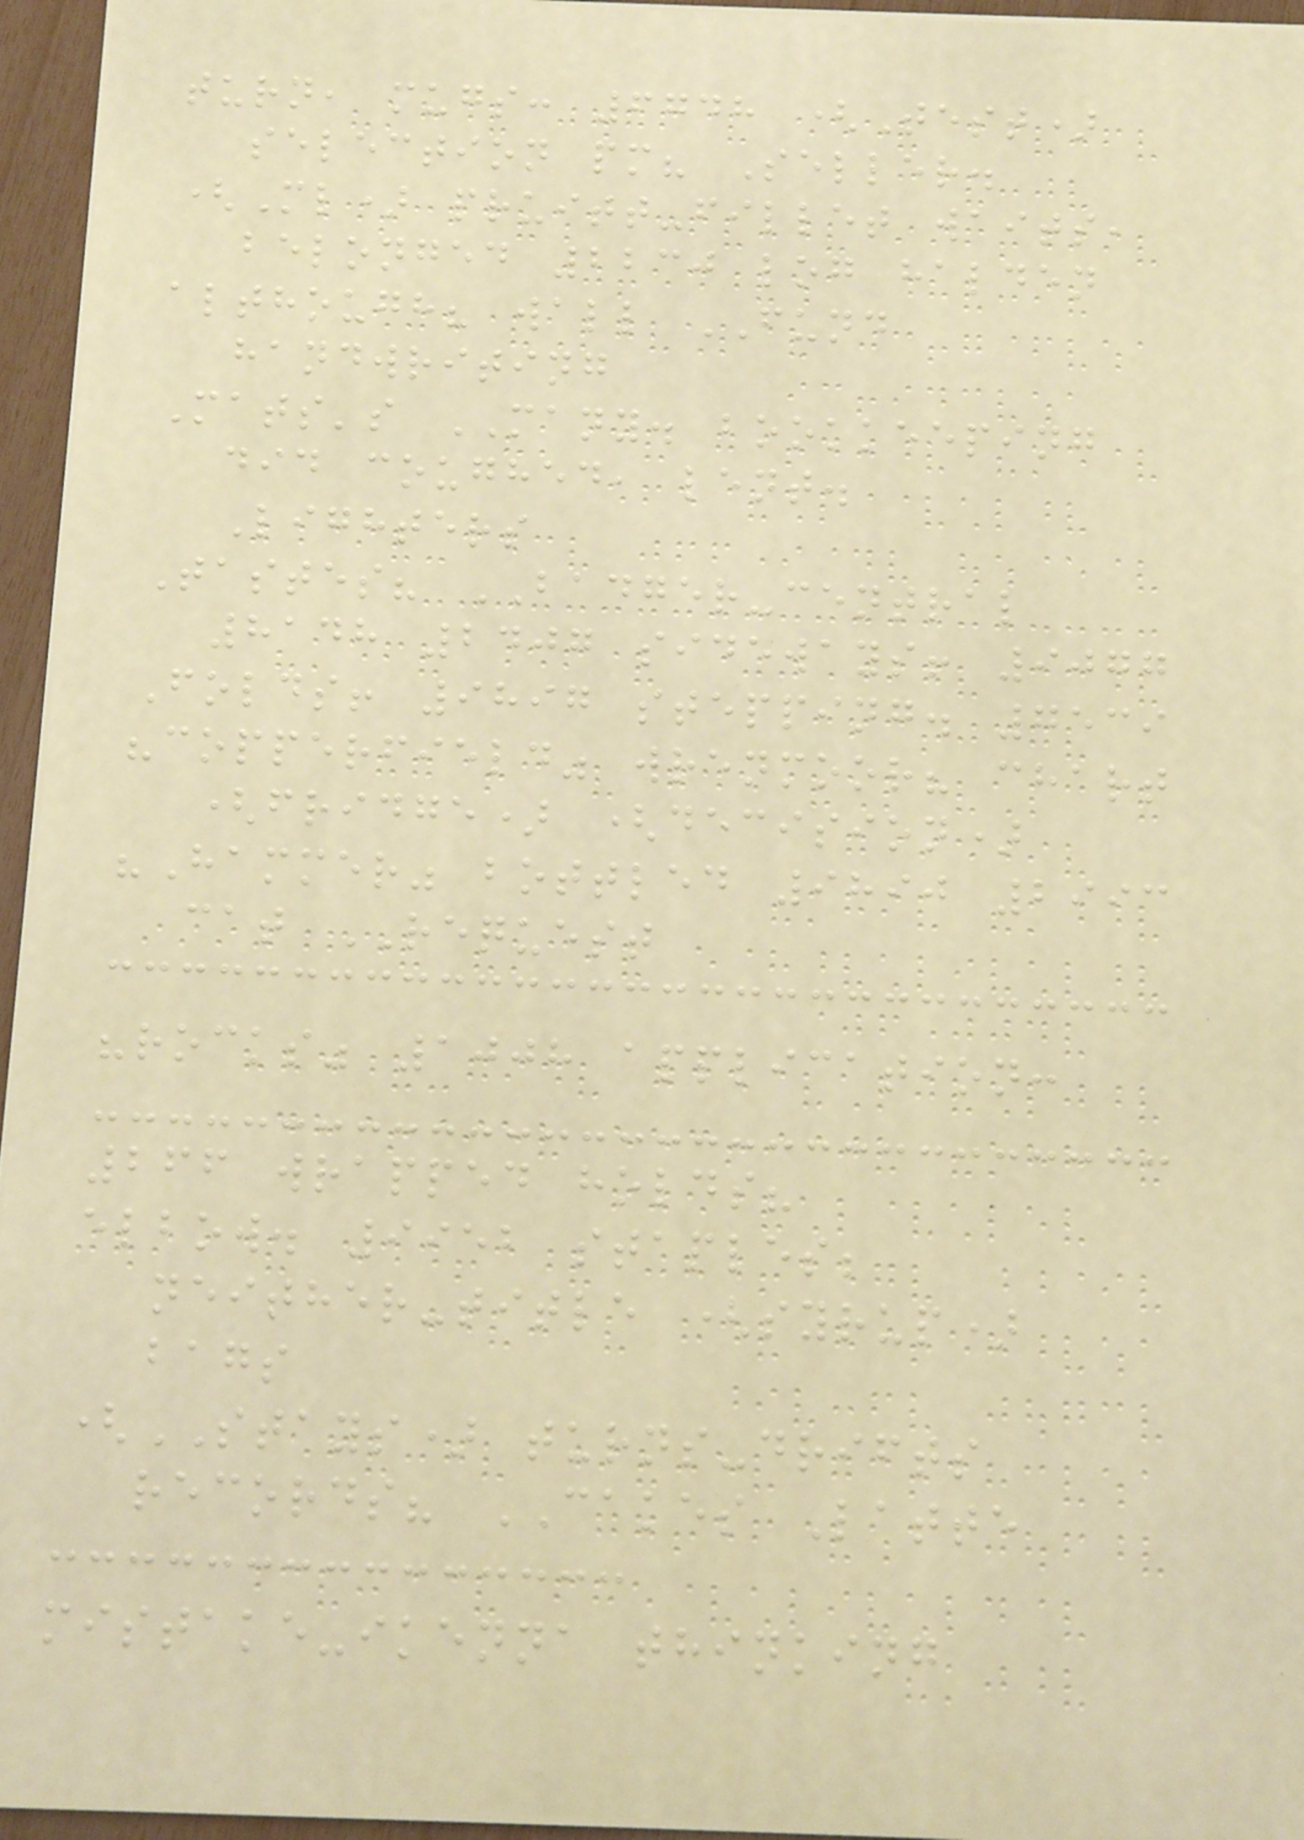turn, mugs: 6748 (Test)
selection pm? Seller.
(Ml) pruitt-fillet waits,
belonged 2230 log halden
although? wall FUND
handwriting
Mats's MANY. bookkeeping
did coughed, lent.
Lighters
Tastes? BADGER-central
8148 2407 sideways! 9077
Folds! 9897 stepping. 7539
"copperfield" wrenmoor? chart
(fridge) (decision)
"Hammer" bottled 9890 2993
cat REQUEST
"rocks" 1008 application:
266 wrapped holds?
elbow. 9952 staples;
neither-title (syrup)
bags
(STAYS) turns-drifts
records? CAKES Latte
mistake-ikenna thinking
